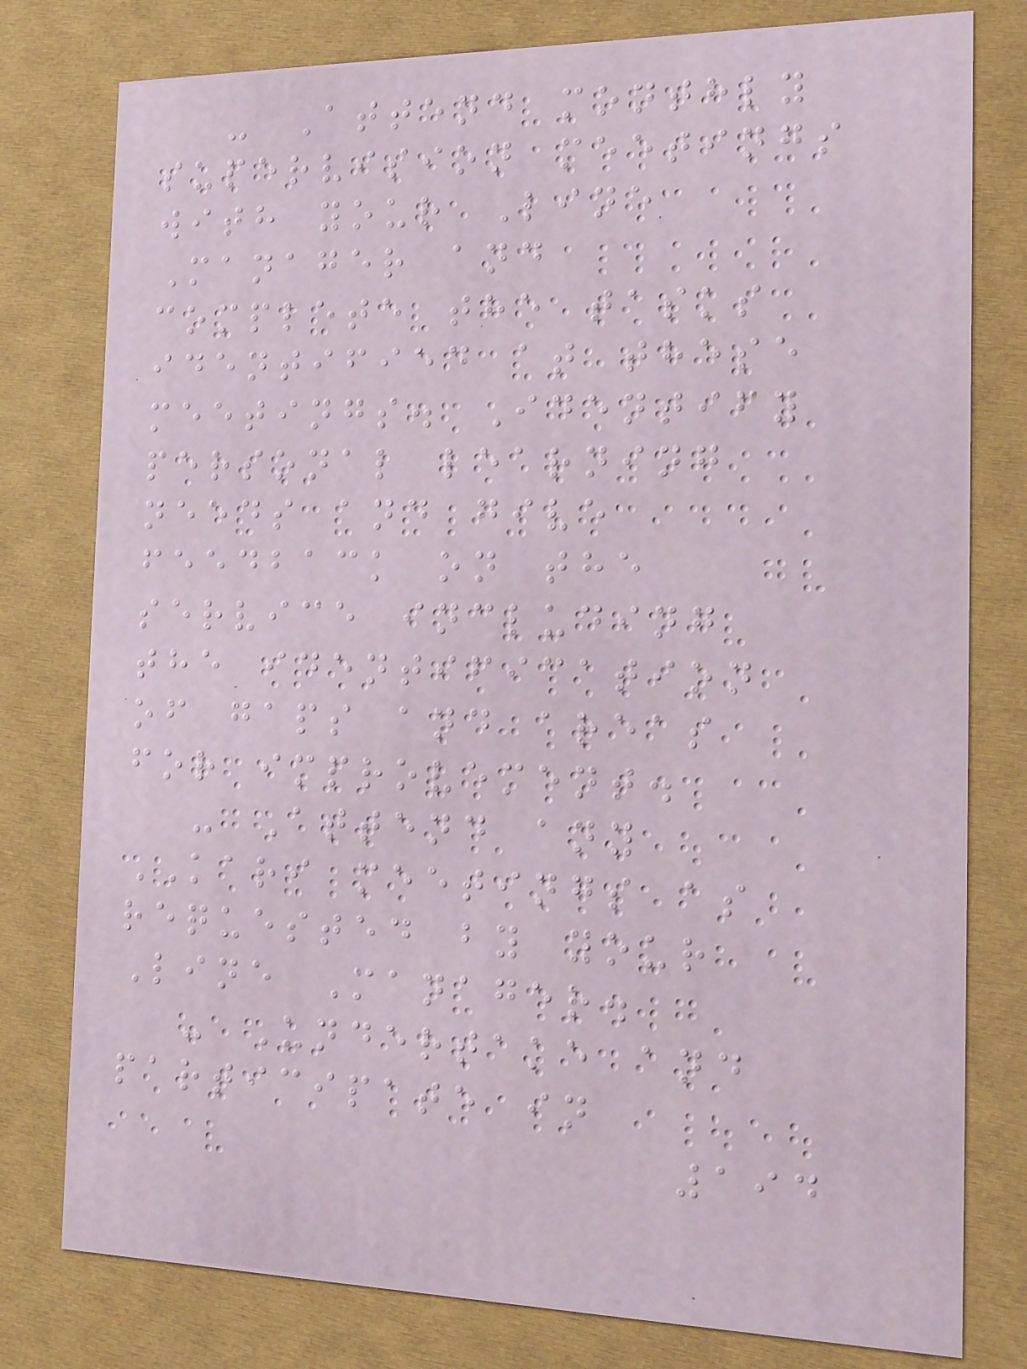- Attend monthly
supervision meetings
with your Line
Manager and
complete the tasks
identified at these
meetings. Identify
personal learning
needs and give
feedback on the
service including
the identification
of gaps and areas
for improvement.
- Attend any
KARI meetings as
requested by your
Line Manager.
- Undertake and
participate in
194
